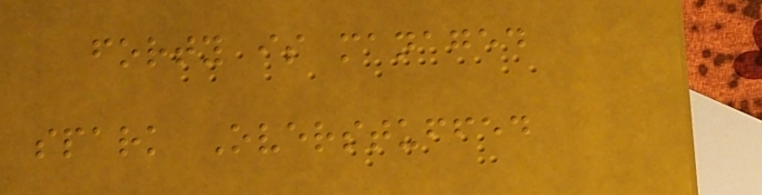forty is managed
spark Overstuffed
